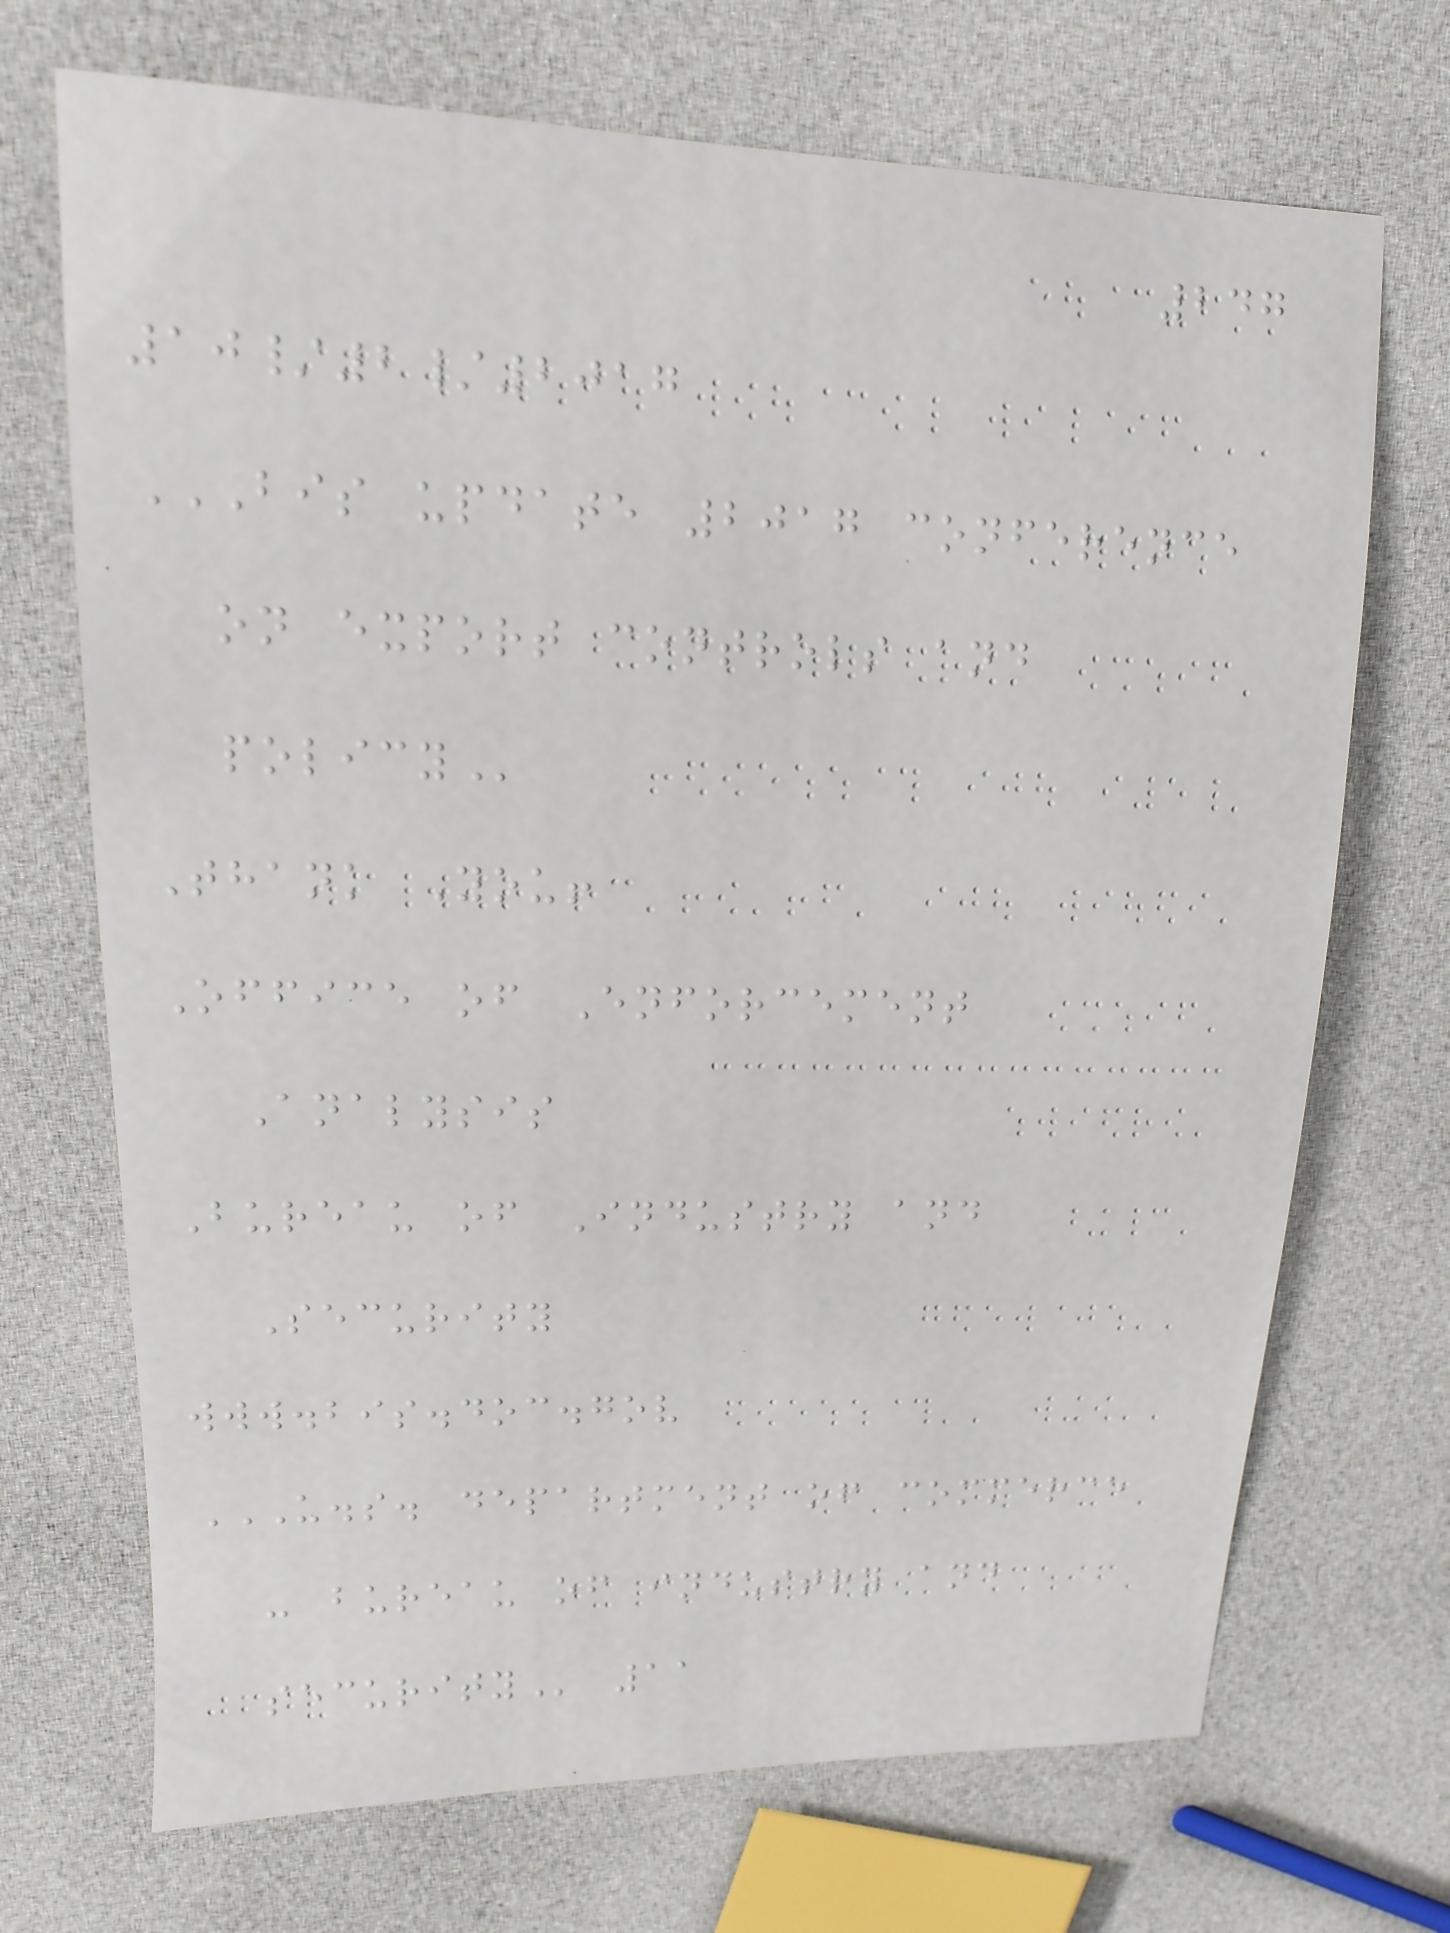247
10/2/2017
BIS UPDATE 2017 CONFERENCE
ON EXPORT CONTROLS AND
POLICY
Thank You!
Office of Enforcement
Analysis
Bureau of Industry and
Security
www.bis.doc.gov
U.S. DEPARTMENT OF COMMERCE
- BUREAU OF INDUSTRY AND
SECURITY 11
